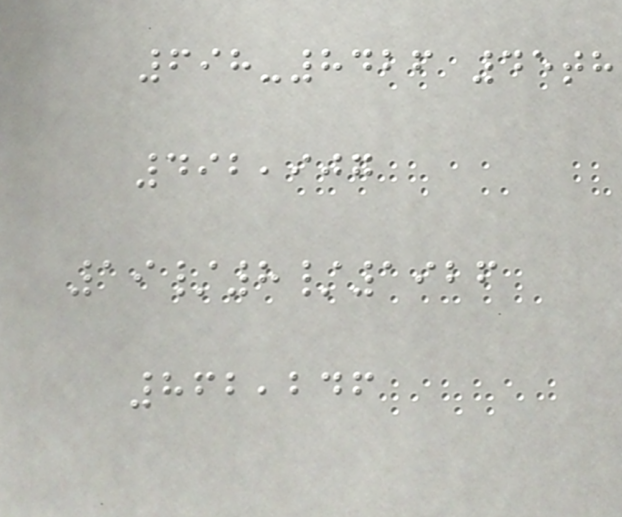698-8426 45th
492,907
19/8/1926
862,246
